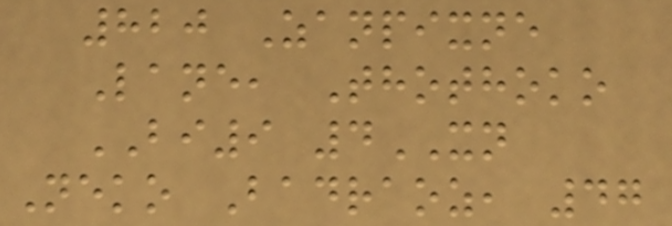820 Zanpixne
Lane, Thothoko
BI9 4XN
Neko Badraoz, 47
